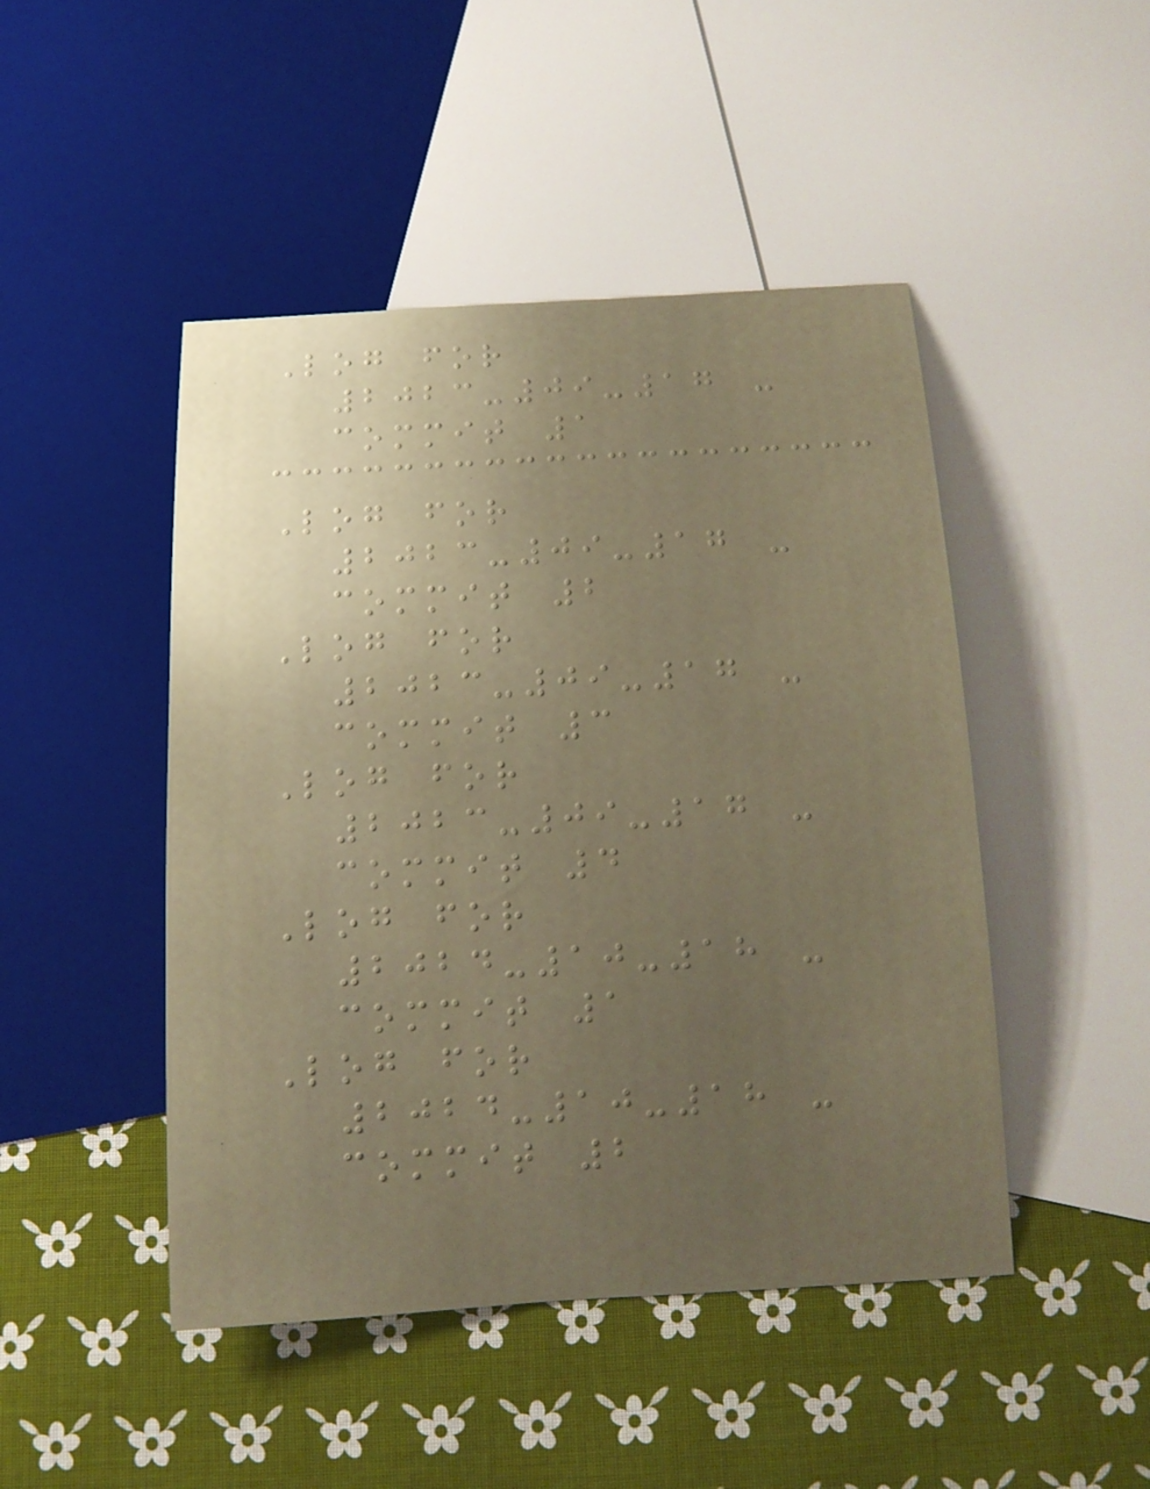Log for
2023-09-17 -
commit 1
Log for
2023-09-17 -
commit 2
Log for
2023-09-17 -
commit 3
Log for
2023-09-17 -
commit 4
Log for
2024-10-18 -
commit 1
Log for
2024-10-18 -
commit 2
